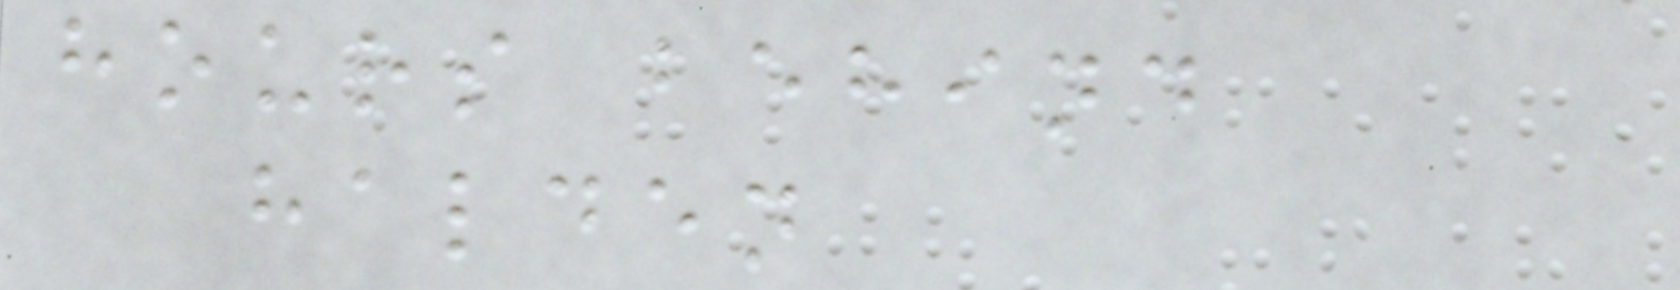hours behind
halden
